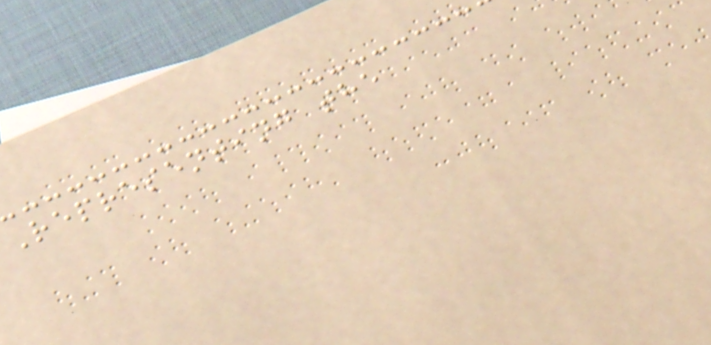Representing the
